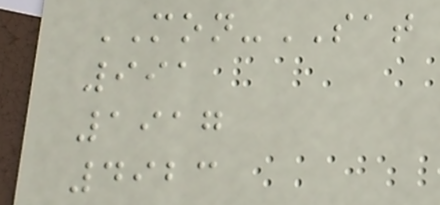MON-SAT
991
1917
4923
